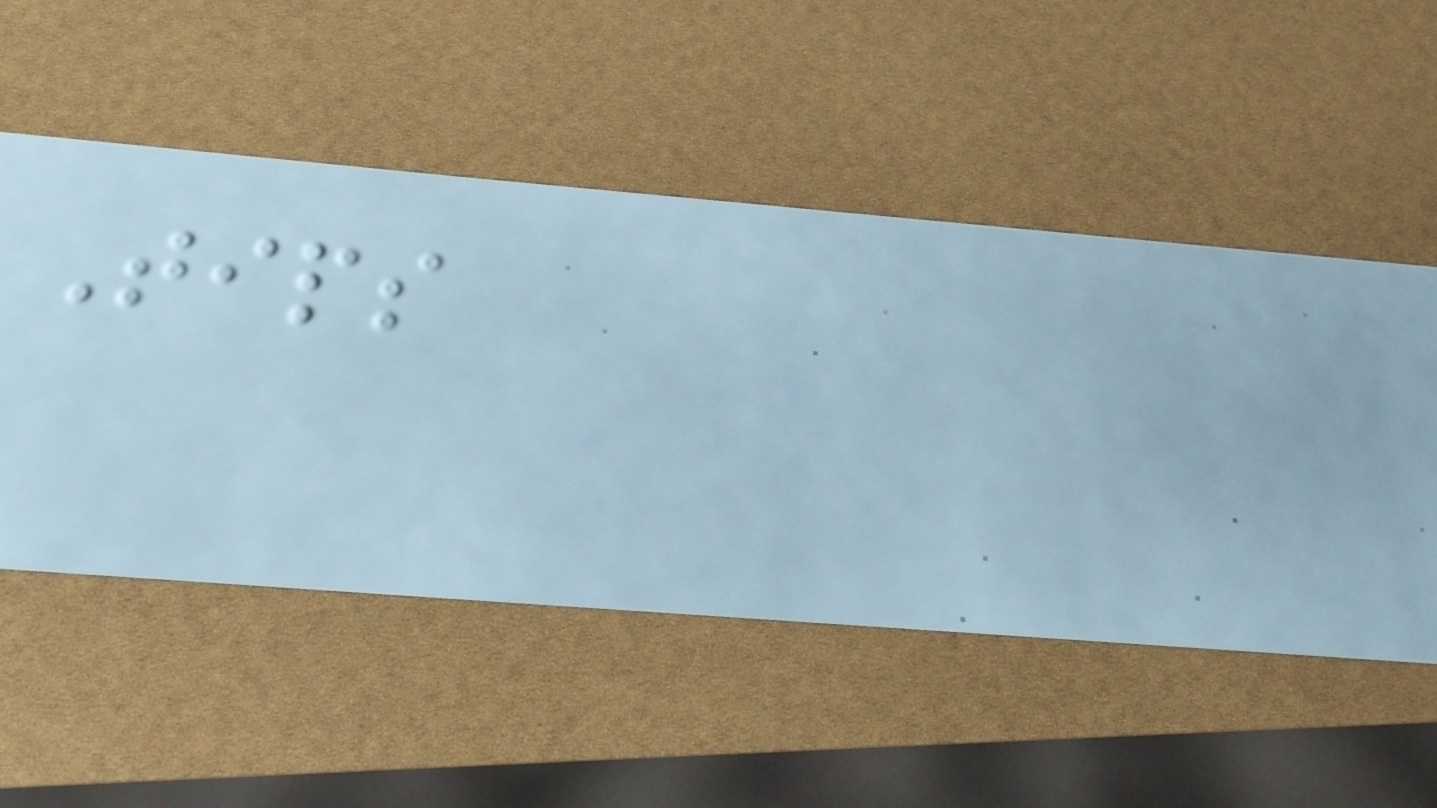Tips
